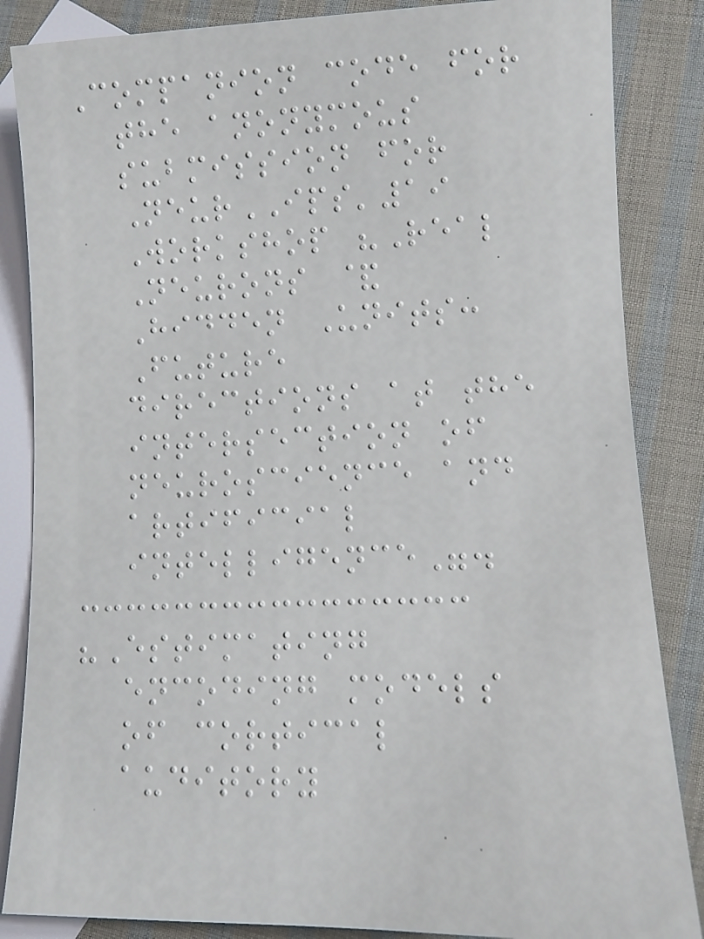Companion code for
the anonymous
submission for
NeurIPS'19
Workshop "Real
Neurons &
Hidden Units:
Future
directions at the
intersection of
neuroscience and
artificial
intelligence".
"Estimating
encoding models
of cortical
auditory
